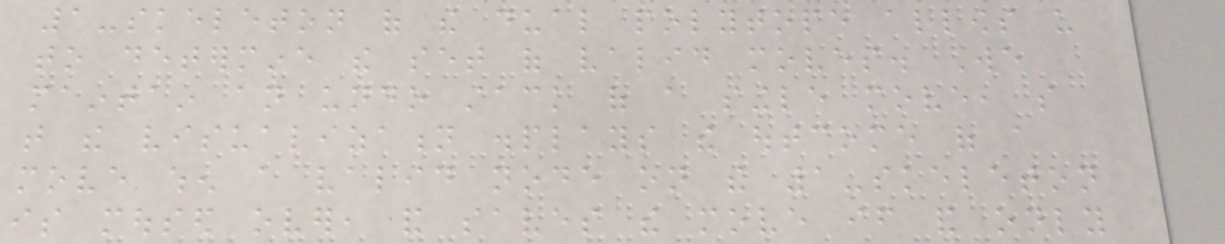1-skeleton of the dual polytope allows us
to determine the set of valid moves. We
maintain an undo stack of a single move, so
that the visualization displays the outcome of a
move when a valid node on the 1-skeleton
is moused over, and saves the move if and only
